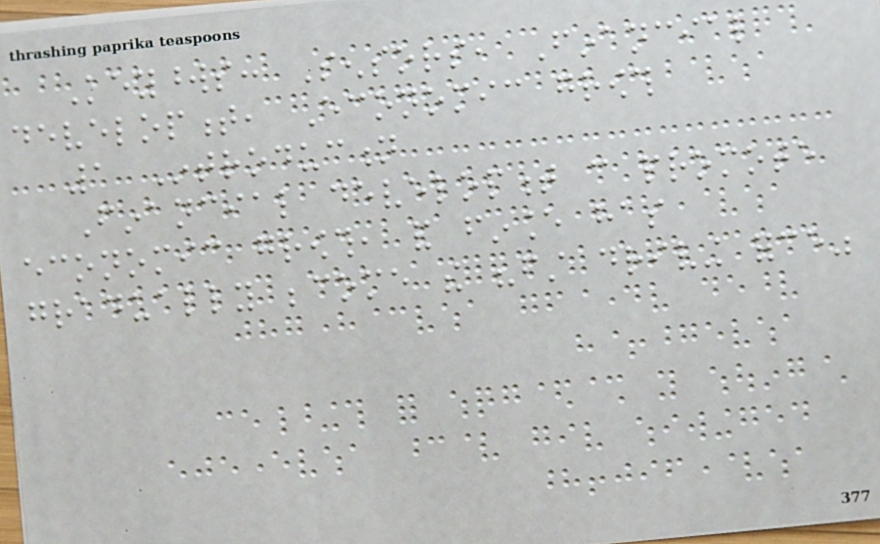Keywords: Sensors, Financial
development, Economic growth
1 Introduction
Financial development can promote
economic growth, and finance has
gradually become the "first driving force"
